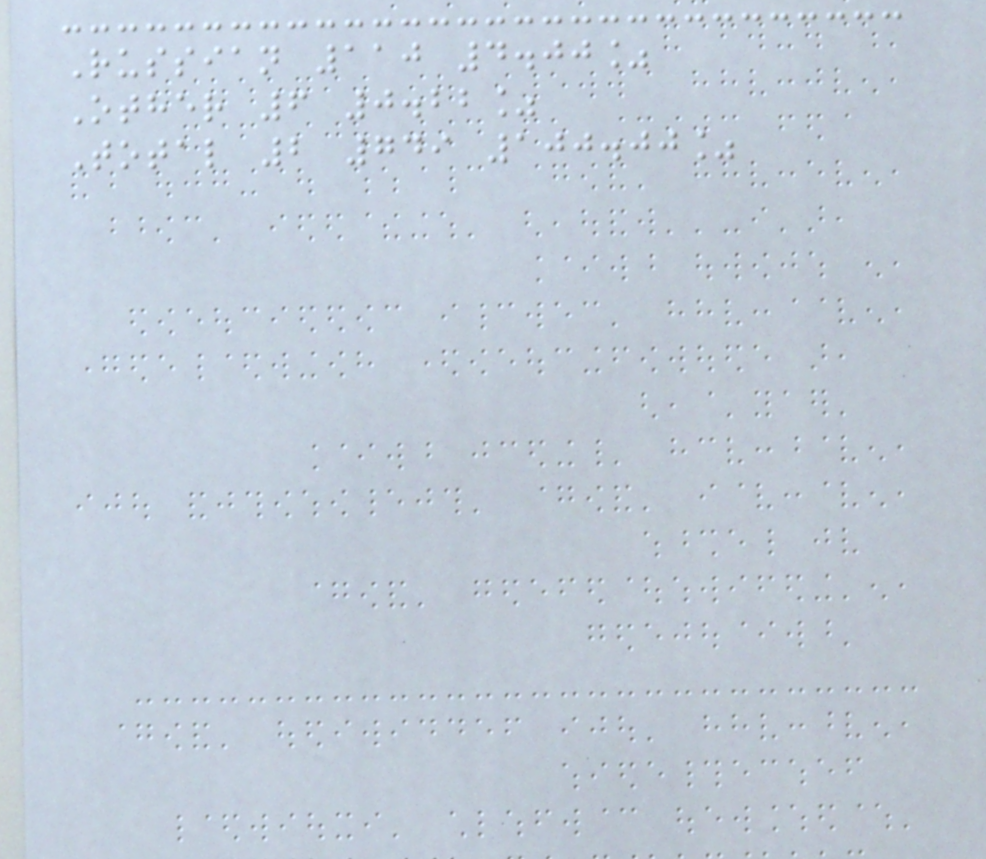Russian 110 4.00%
Other 6 0.22%
Total 2 749 100.00%
